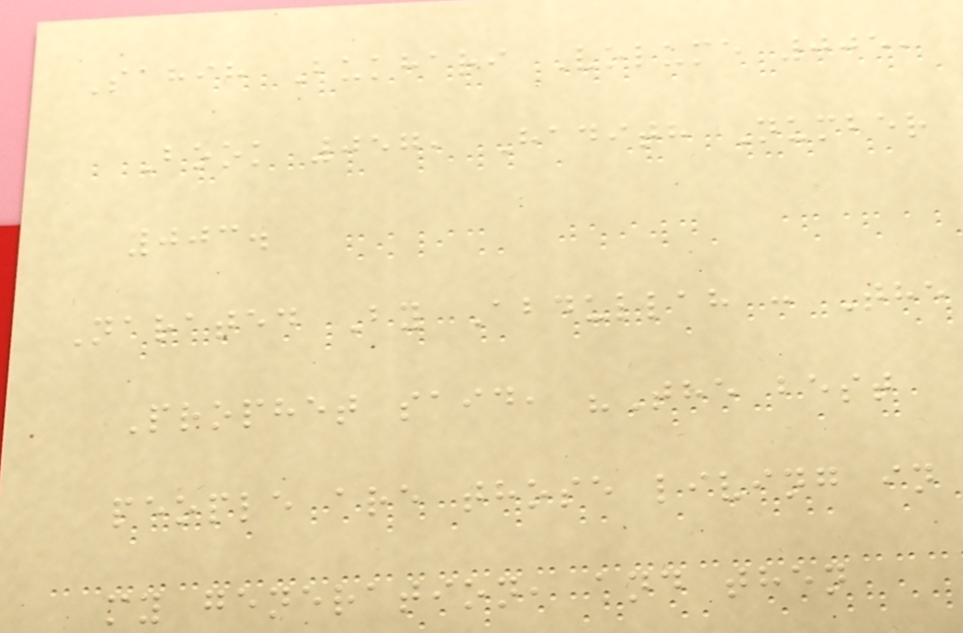Sahih Bukhari Volume 005,
Book 057, Hadith Number
003.
Narated By Abdullah : The
Prophet said, "The best
people are those living in
my generation, and then
